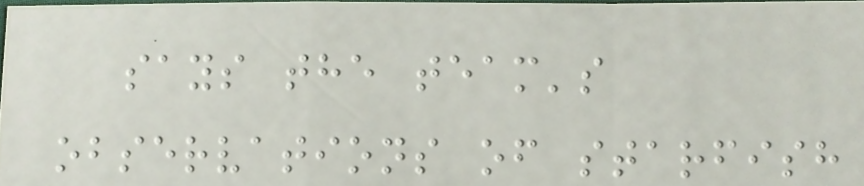says the team's
observations of starfish
